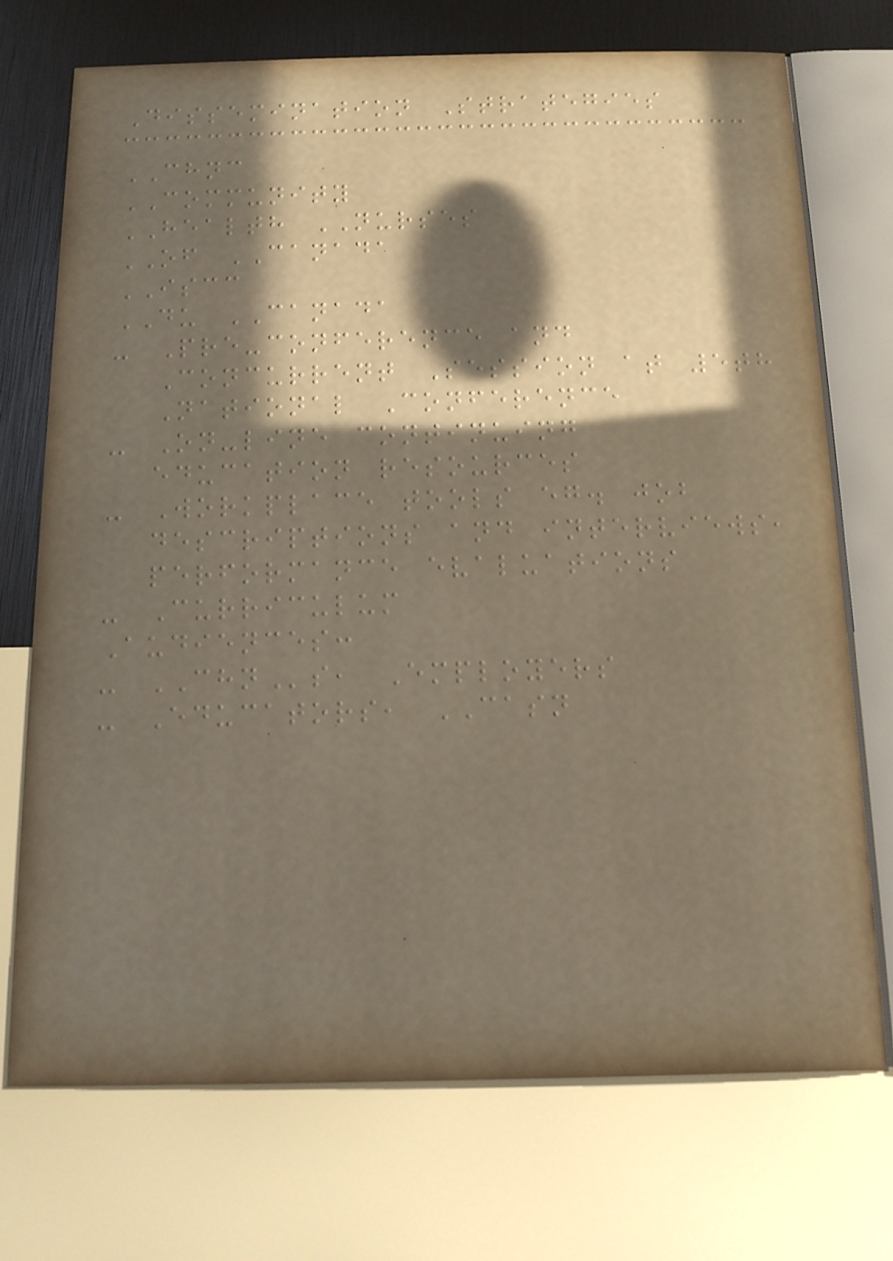Dissemination Strategies
CHNC
COMMUNITY
HEALTH NURSES
OF CANADA
ISCC
DU CANADA
- Pre-conference and
Concurrent Session at 5th
National Conference
- On-line continuing
education resources
- Workplace tools eg. job
descriptions and interviews,
performance evaluations
- Curriculum
Audiences:
- CHNs, Employers
- Educators, CASN
